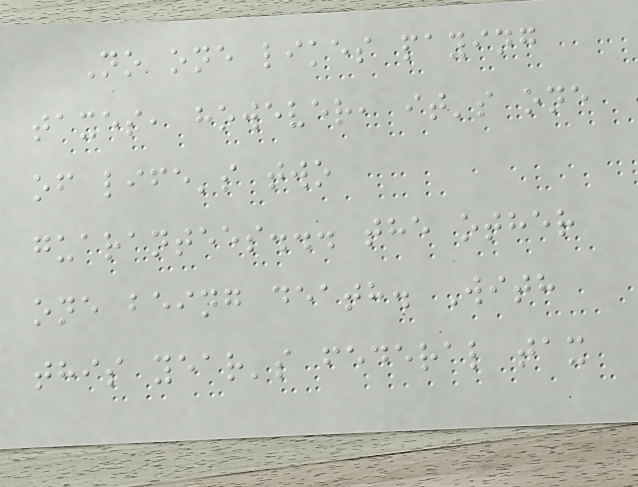No one likes paying
taxes, however, it's one
of life's two
guarantees... the other
one being death. With
this year's federal tax
